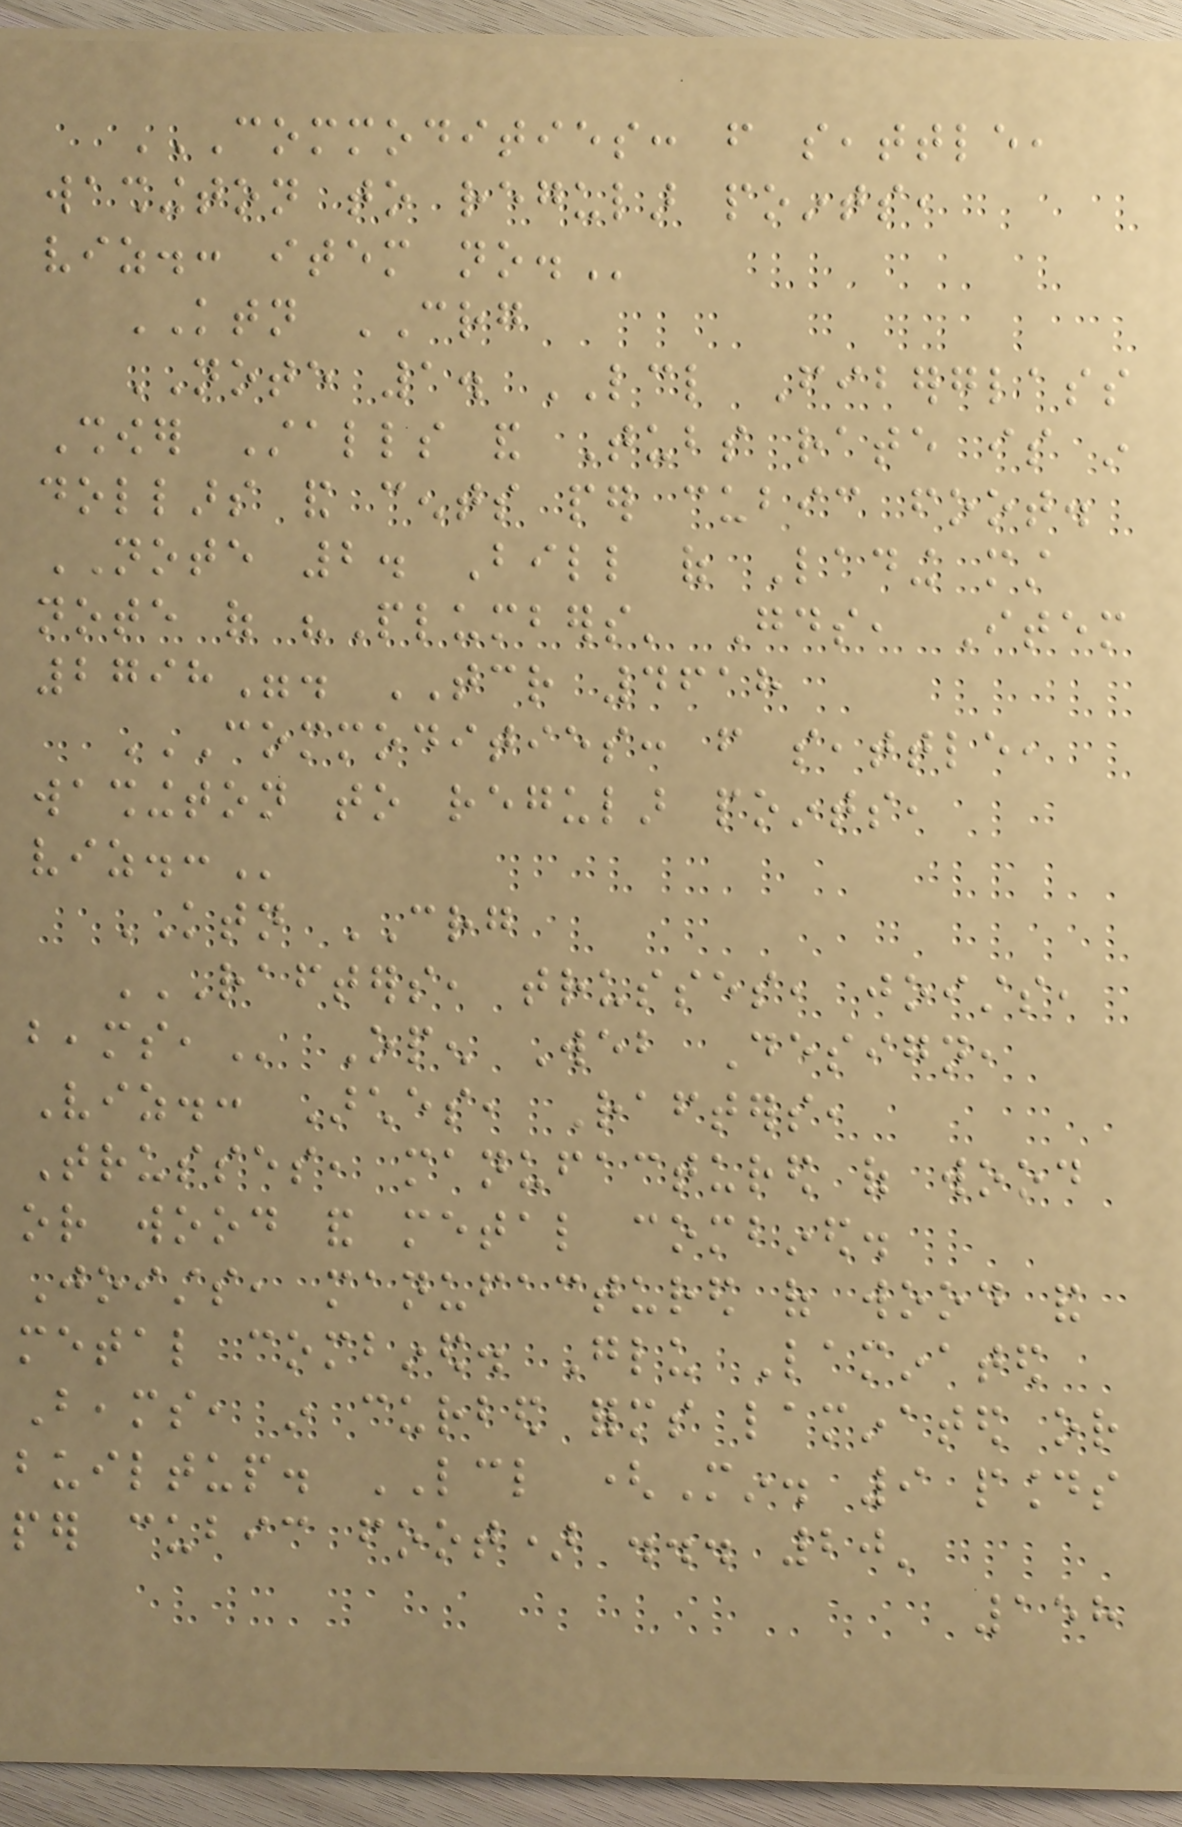COMMODITIES: FROM SEATTLE,
WASHINGTON TO REGULAR POINTS,
VIZ.: ITEM NO.
KTN CRG
NOTE 1. LCL Fiberglass
Shower Stalls and Tubs rate is in
dollars and cents per cubic foot.
NOTE 2. Bill of Lading must
note of "Plumbers' Goods, Item
2798". TCR 4618
COMMODITIES: FROM SEATTLE,
WASHINGTON TO REGULAR POINTS,
VIZ.:
KTN CRG
RAFTERS, TRUSSES, JOISTS,
BEAMS, Open Web Design,
Viz.: Arches, Rafters,
Trusses, manufactured of wood
or wood and metal combined.
Joists, manufactured of wood and
metal combined. Glu Laminated
Beams, in curbed forms laminated or
builtup. LCL (Min. 9 pounds
per cubic foot) ... 20'
158
